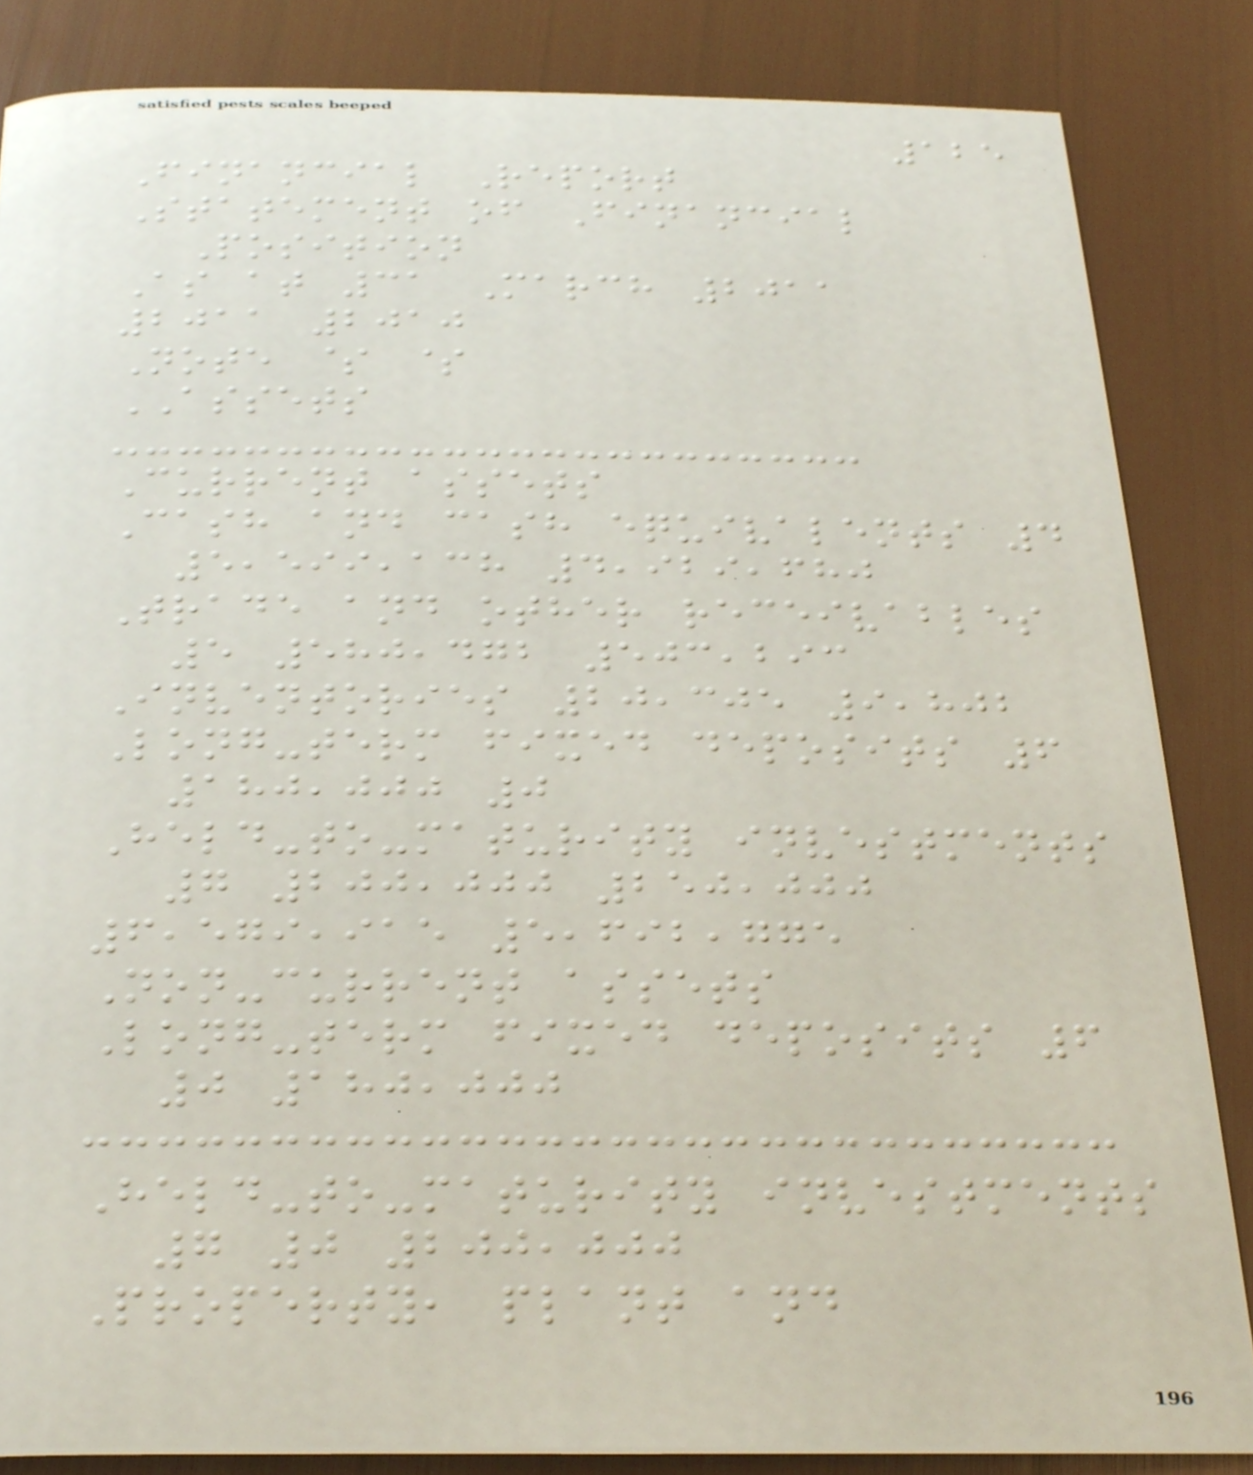125
Financial Report
Statement of Financial
Position
As at 31 March 2011
2011 2010
Note $ $
ASSETS
Current assets
Cash and cash equivalents 4
5,599,138 4,929,680
Trade and other receivables
5 580,472 503,293
Inventories 20,305 9,802
Long-term fixed deposits 6
180,000 0
Held-to-maturity investments
7 200,000 250,000
6,579,915 5,692,775
Non-current assets
Long-term fixed deposits 6
0 180,000
Held-to-maturity investments
7 0 200,000
Property, plant and
